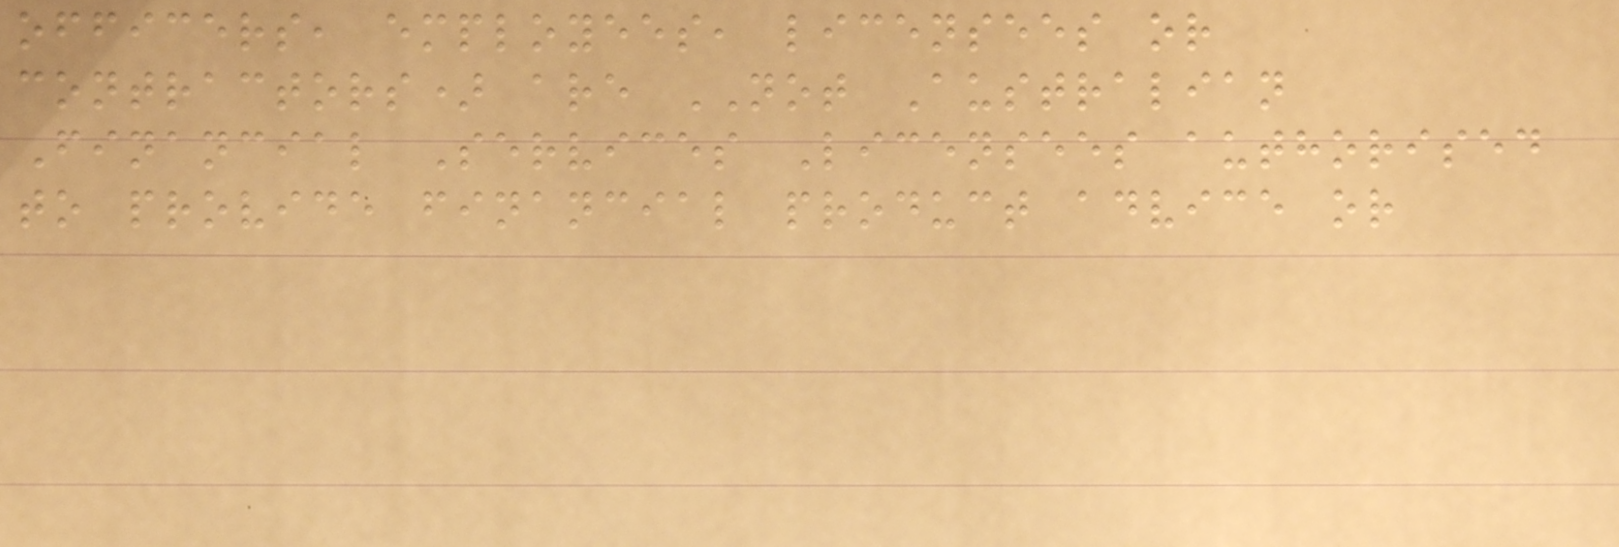officers, employees, licensees or
contractors) are NOT Australian
Financial Services Licensees authorised
to provide financial product advice or
